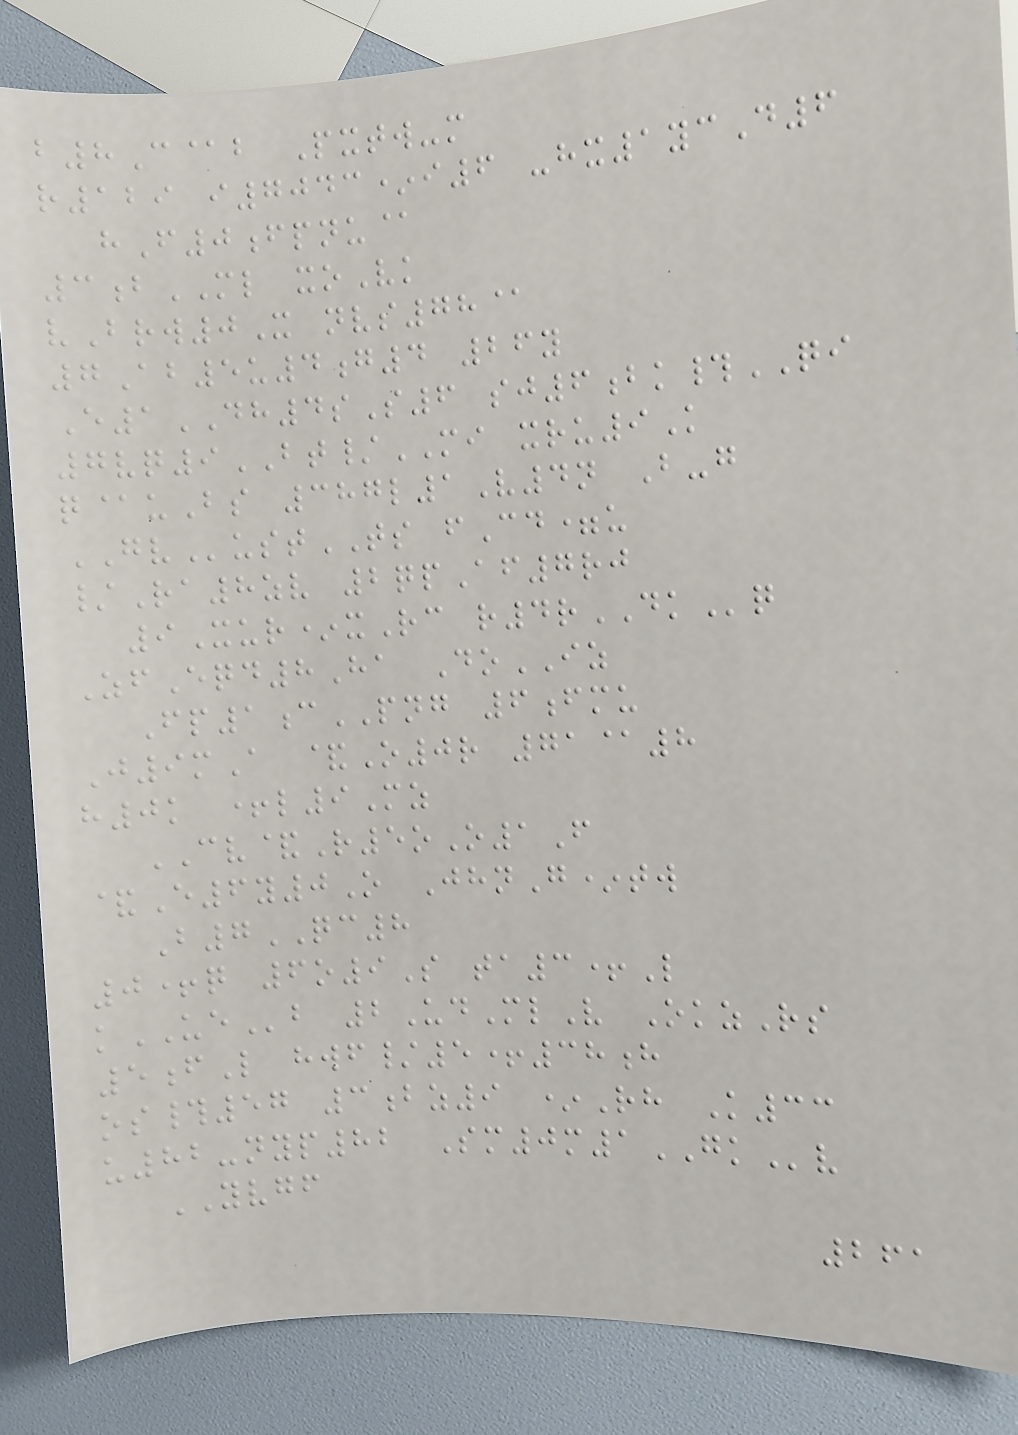b8C@b Pxtw-m
r129 i7043*i6 -hx1ycD6
hF0fpnu@
3bML xoVk
vBrw0X nvs78@
7Ab5u4g4 26y
E1DH4sS6 sj6bk#QI
7vq9BT/MI xru9K
q@uBs 387l1V4n B-g
GVustTS fCd=u
/Ra8zv 2qpAf7rj
9Xur*xRc r4rDKq
ZfEqd8Ha DoIZ
Fp1cPNG 6fmu
J9mA &O0r 71@8
h0k +l9Mz
CV&R5oO1F
&E6y0O JhnG*tw
B7QC8
0+q 6o9S ta3+L
kUEb 2UdMlV OkzRs
5fL hwf/5+38h
os#57 3bz9 *Rh K33
u82-nyp82 Sm0m1GKv
YVGF
261
